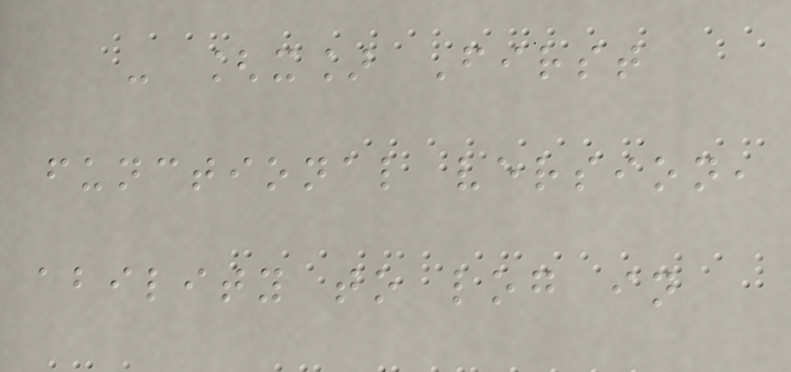- [x] First
functional version,
ability to log in
